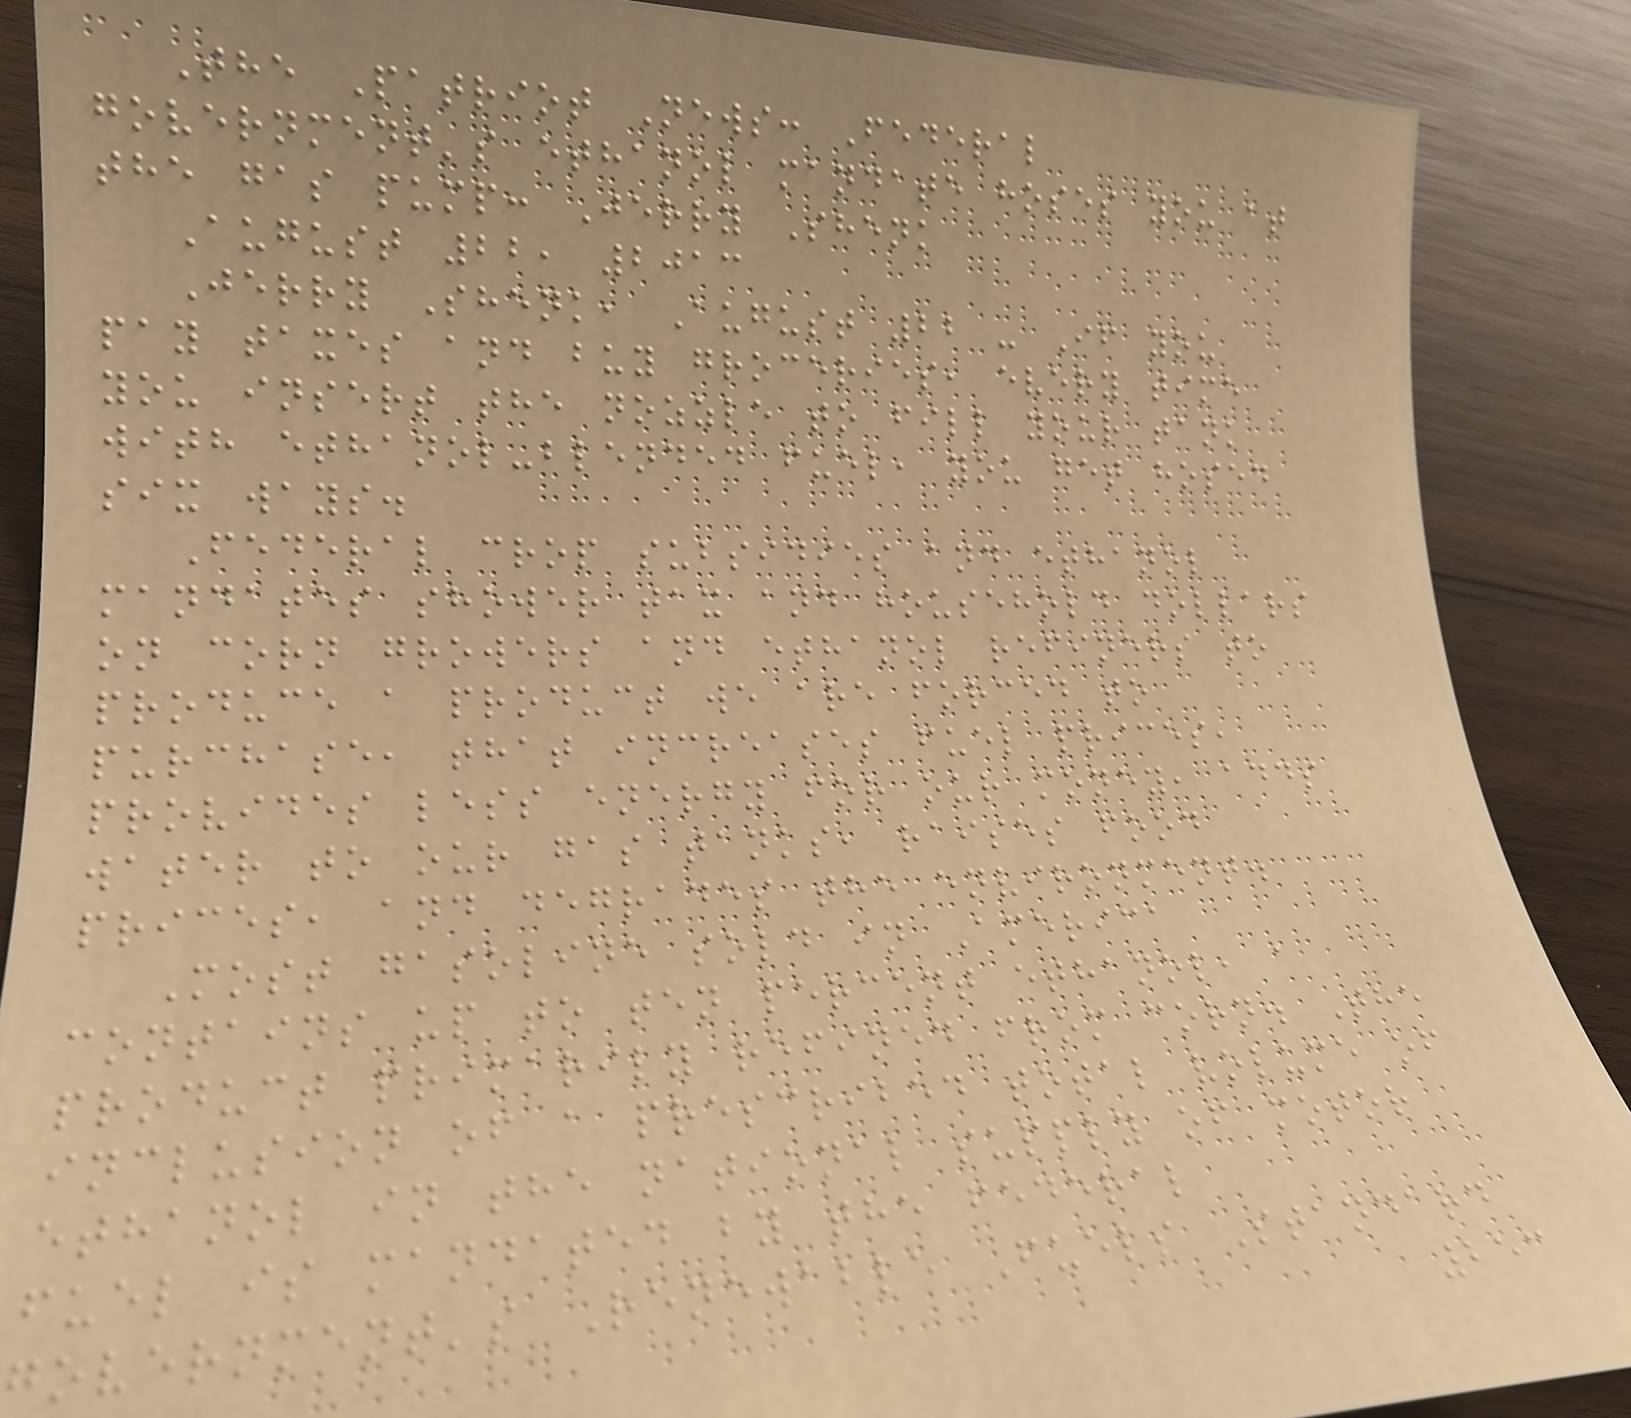The Patriot News: Federal
government's ethanol mandate hoses you at
the gas pump: Jerry Shenk
August 22, 2013
Jerry Shenk, August 22 - If you
pay taxes and buy groceries, every time
you insert the nozzle to fill your tank
with ethanol-blended fuel, you get hosed
six ways.
Federal crop subsidies and ethanol
mandates shower tax and household dollars
on corn growers and ethanol refiners to
produce a product we are forced to
purchase, that increases fuel prices,
provides less energy for our money, adds
water to our gas tanks, raises food
prices, and degrades the environment.
Most gasoline sold in America
contains up to ten percent ethanol, a
product primarily refined from corn. The
inclusion of a prescribed total volume of
ethanol in the national supply of motor
fuel is mandated by the federal
government's Renewable Fuels Standard
253
